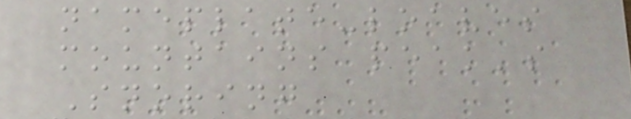nameplate-loaves
mountains peak's
Snoring
